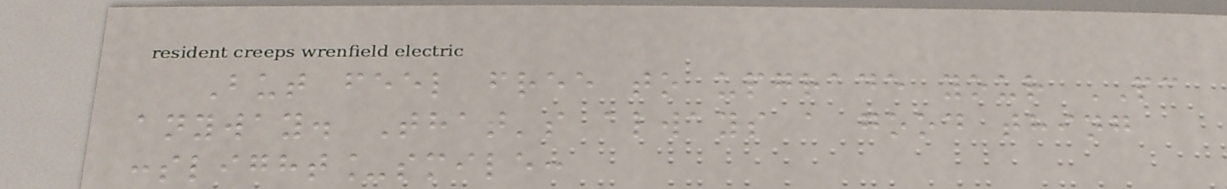But feel free to upgrade your PC
anyway. That's always a good thing
:slight_smile:
